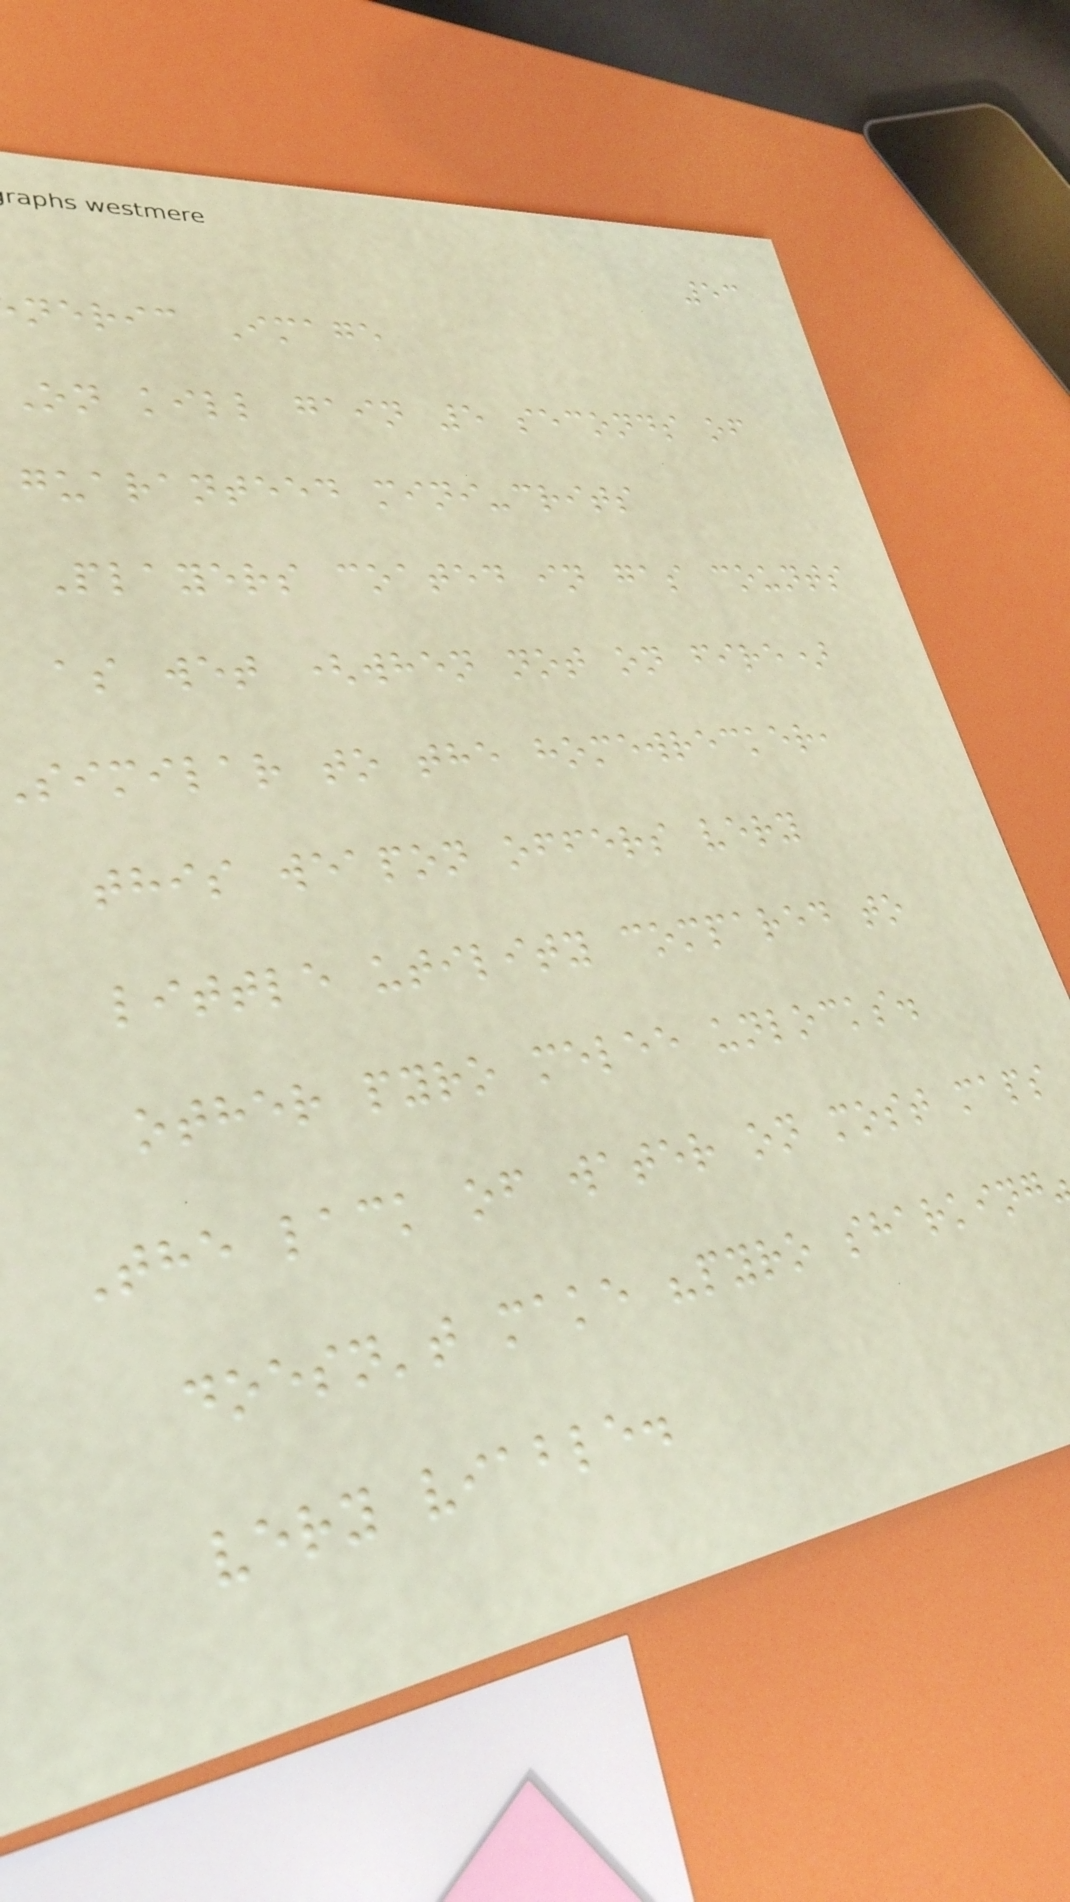53
neric Image
On kill gain 5 seconds of
guaranteed mini-crits
Players coated in gas counts
as wet (when not on fire)
similar to the homewrecker,
this weapon offers very
little utility compared to
other pyro melee unlocks.
The lack of water on most maps
doesn't make "pyro sharking
very viable.
